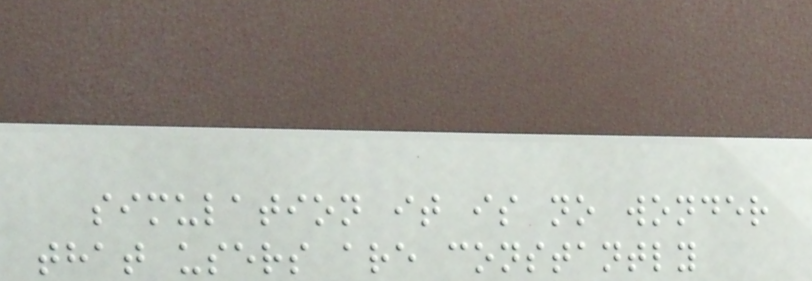simulation it is no wonder
that users are constantly
